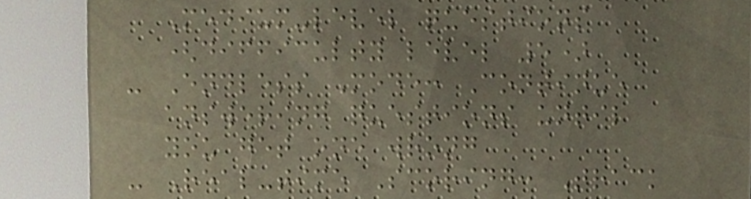Medium-level questions
(difficulty level 5)
- Endless Mode: Continue
answering questions until
you get one wrong
- Real-time Scoring: Track
